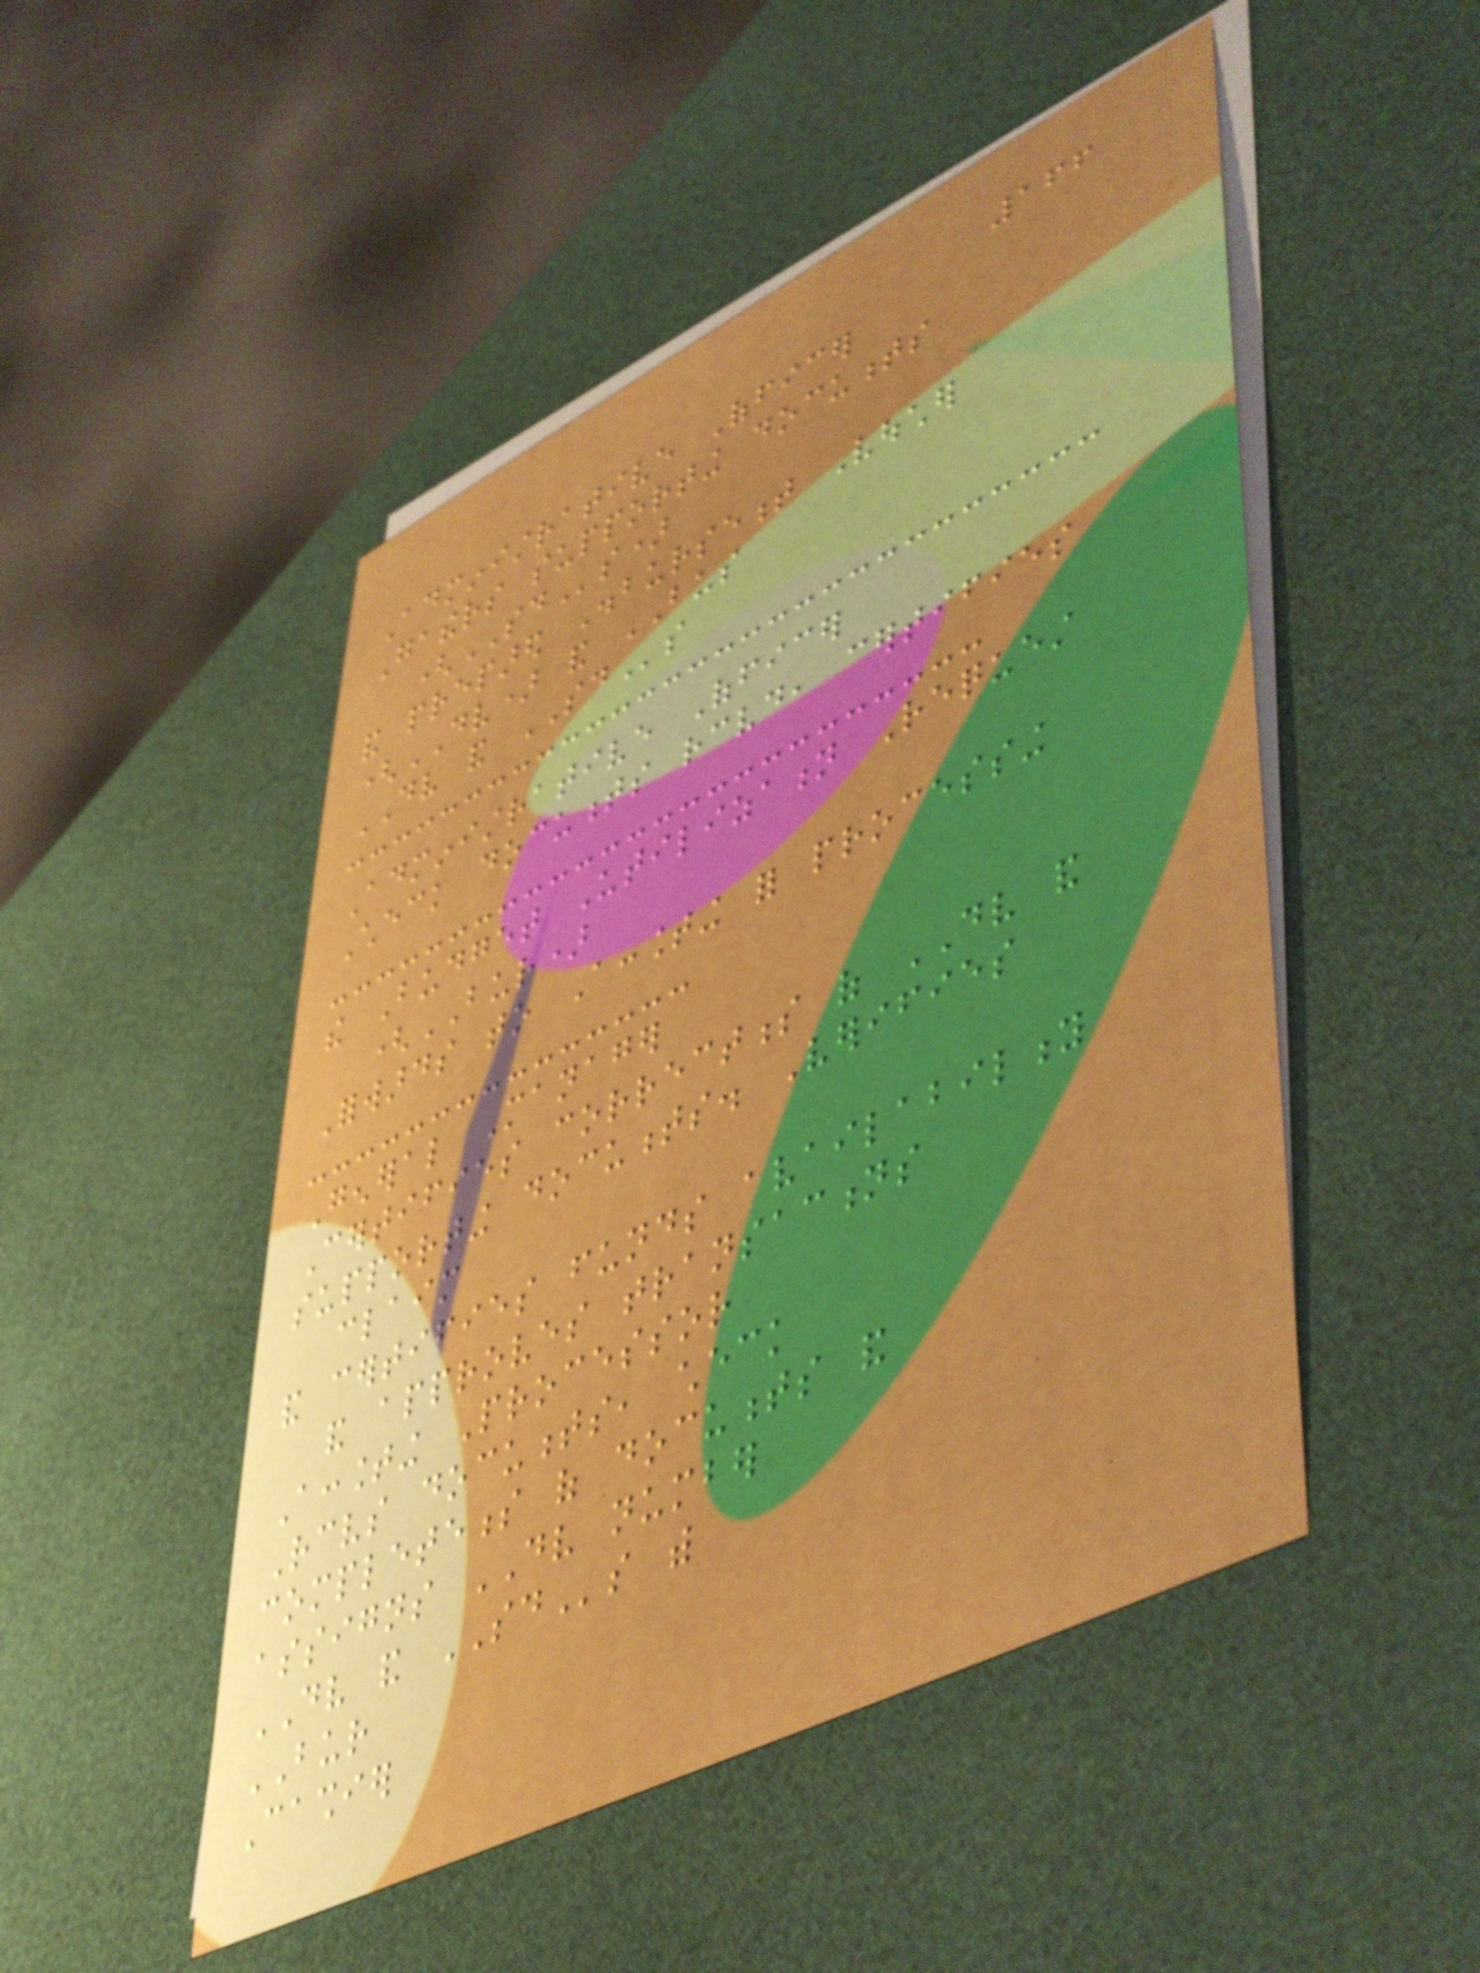166
Administrative Officer
Gathers supporting documents
(SDs)
and prepared Disbursement Voucher
(DV) and BUS
DV and SDs
Administrative Officer
Check documents received, certifies
the Budget Utilization Request
(BUR)
Forwards to Accounting for processing
General Manager
Certifies correctness of DV and
supporting documents. Verifies
claim
and certifies funds availability
and approves transactions
Accounting Processor
Receives documents, check
completeness of documents and
assigns DV number
DV and SDs with
BUR
Cashier
